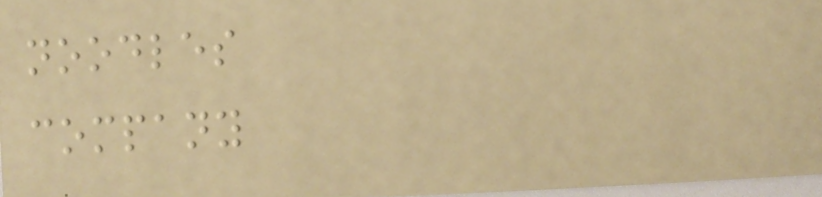noodles
company
